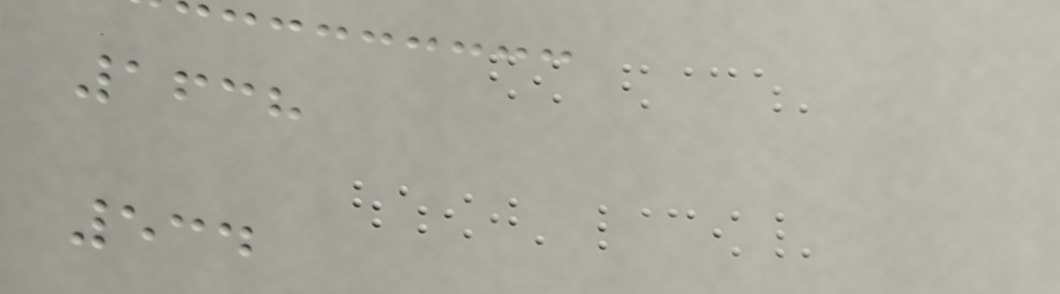1638
534
